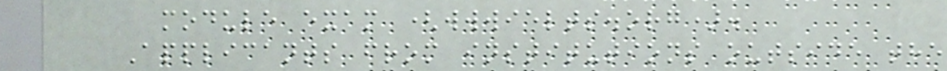module exam (wwwielts.org).
Applicants from institutions outside the
